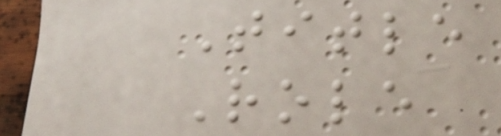Title
Role
